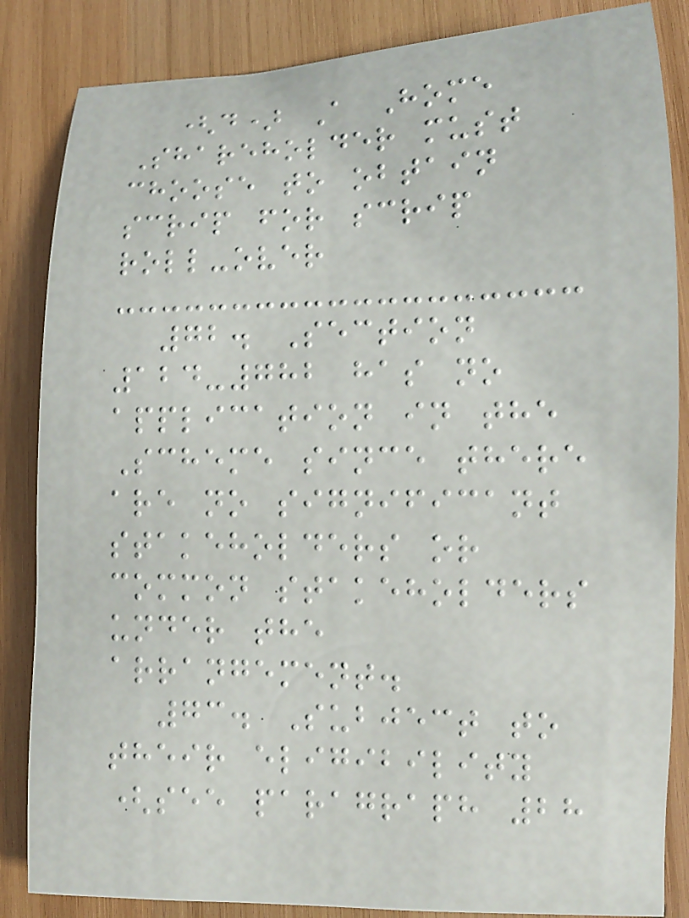(d) A Home
Shareholder must
choose to obtain
scrip for scrip
roll-over
72. Section
124-782 has no
application in the
Scheme since there
are no significant
stakeholders or
common stakeholders
under the
arrangement.
73. Subject to
their eligibility
(see paragraph 28
